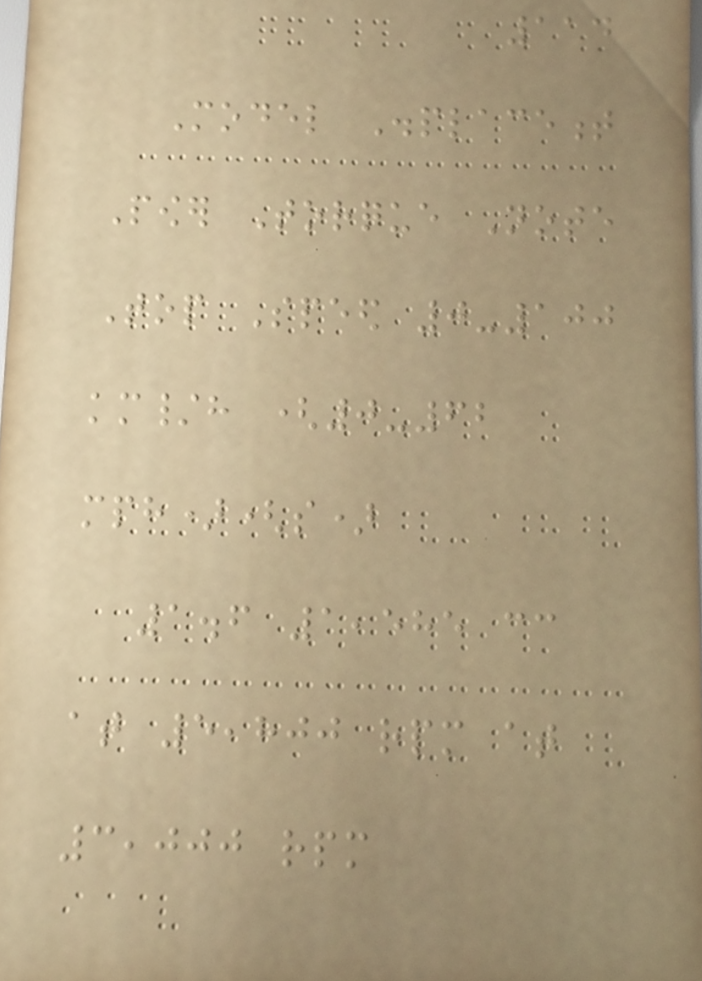114
Model Displacement
Power Torque Note
Top Speed 0-100
km/h (0-62
mph)(s)
1.6 1,585 cc
at 5,800 rpm at
3,000 rpm
